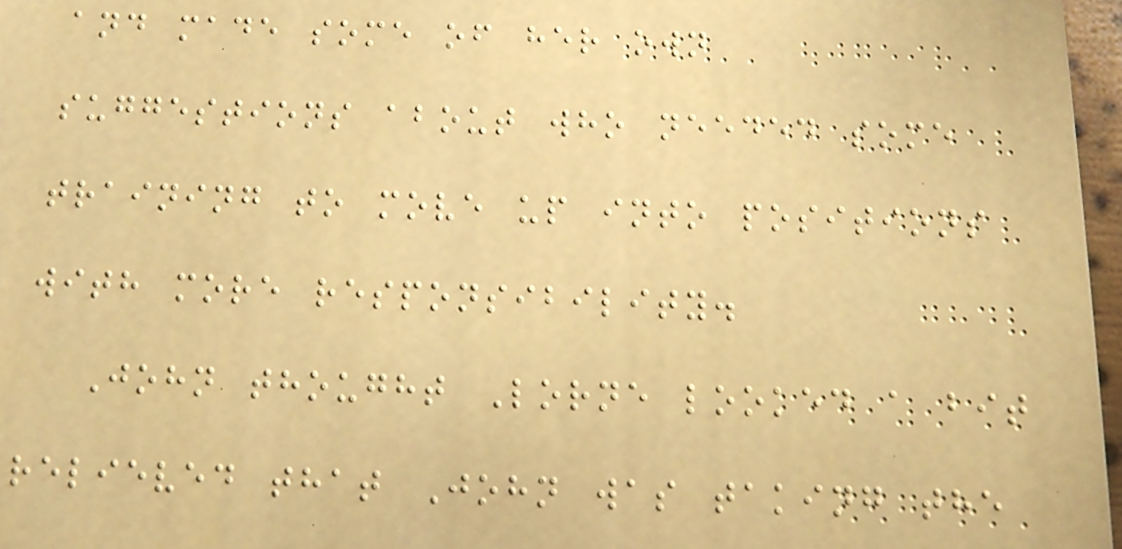and made some of her own
suggestions about who needed some
training to move up into positions
with more responsibility.
John thought Lorne looked a bit
relieved that John was taking the
